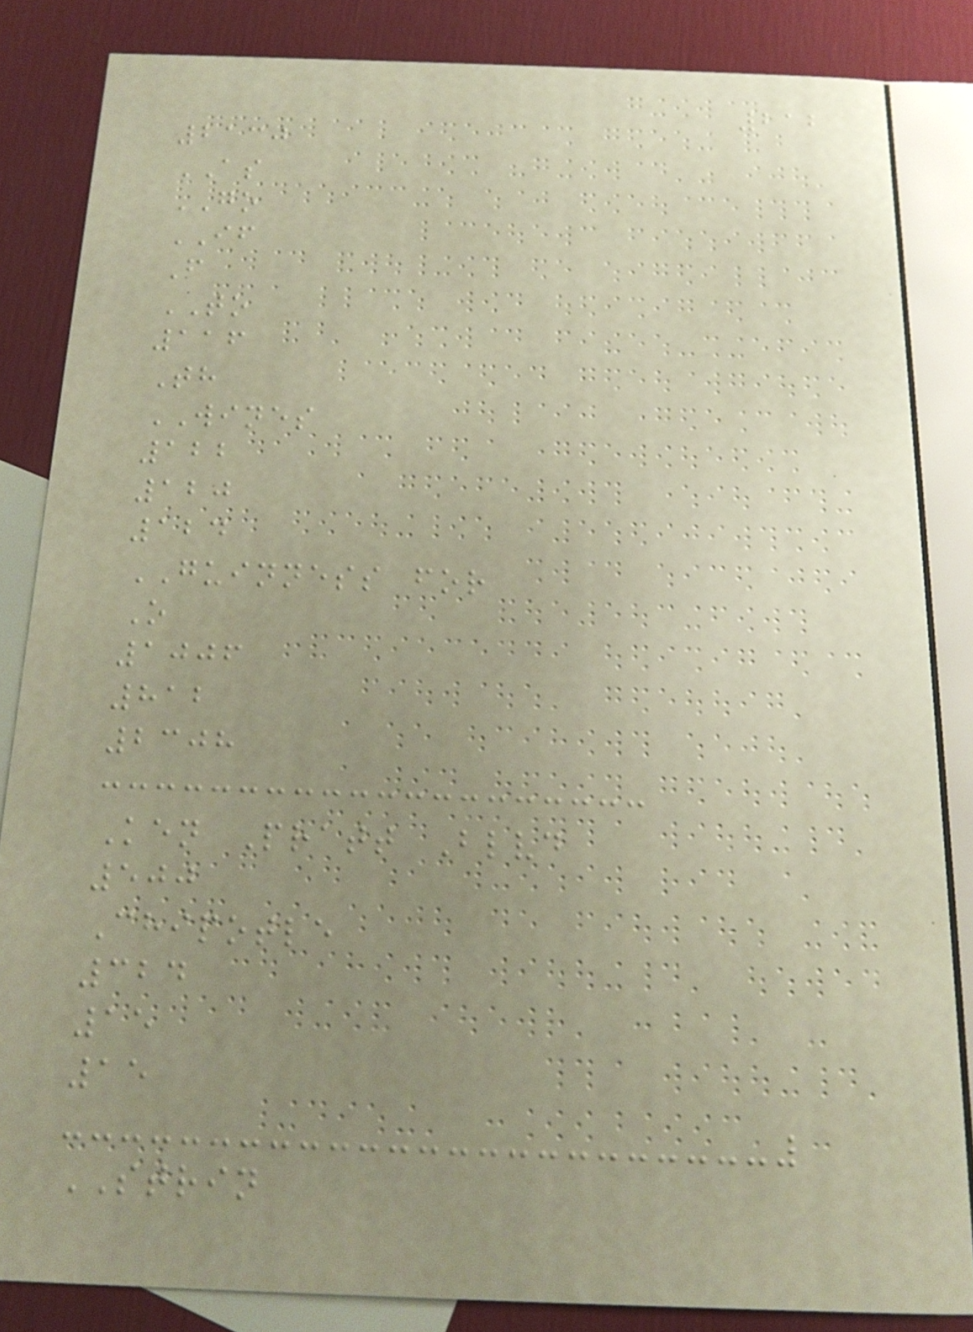212
2130
AS
GO
IF
F
TO
116
Th
WINES
122
120
124
GUINNESS for
O
1006
812
2308
Ken Pratt Blvd
500
Chipotle
324
15
15
STRIN
